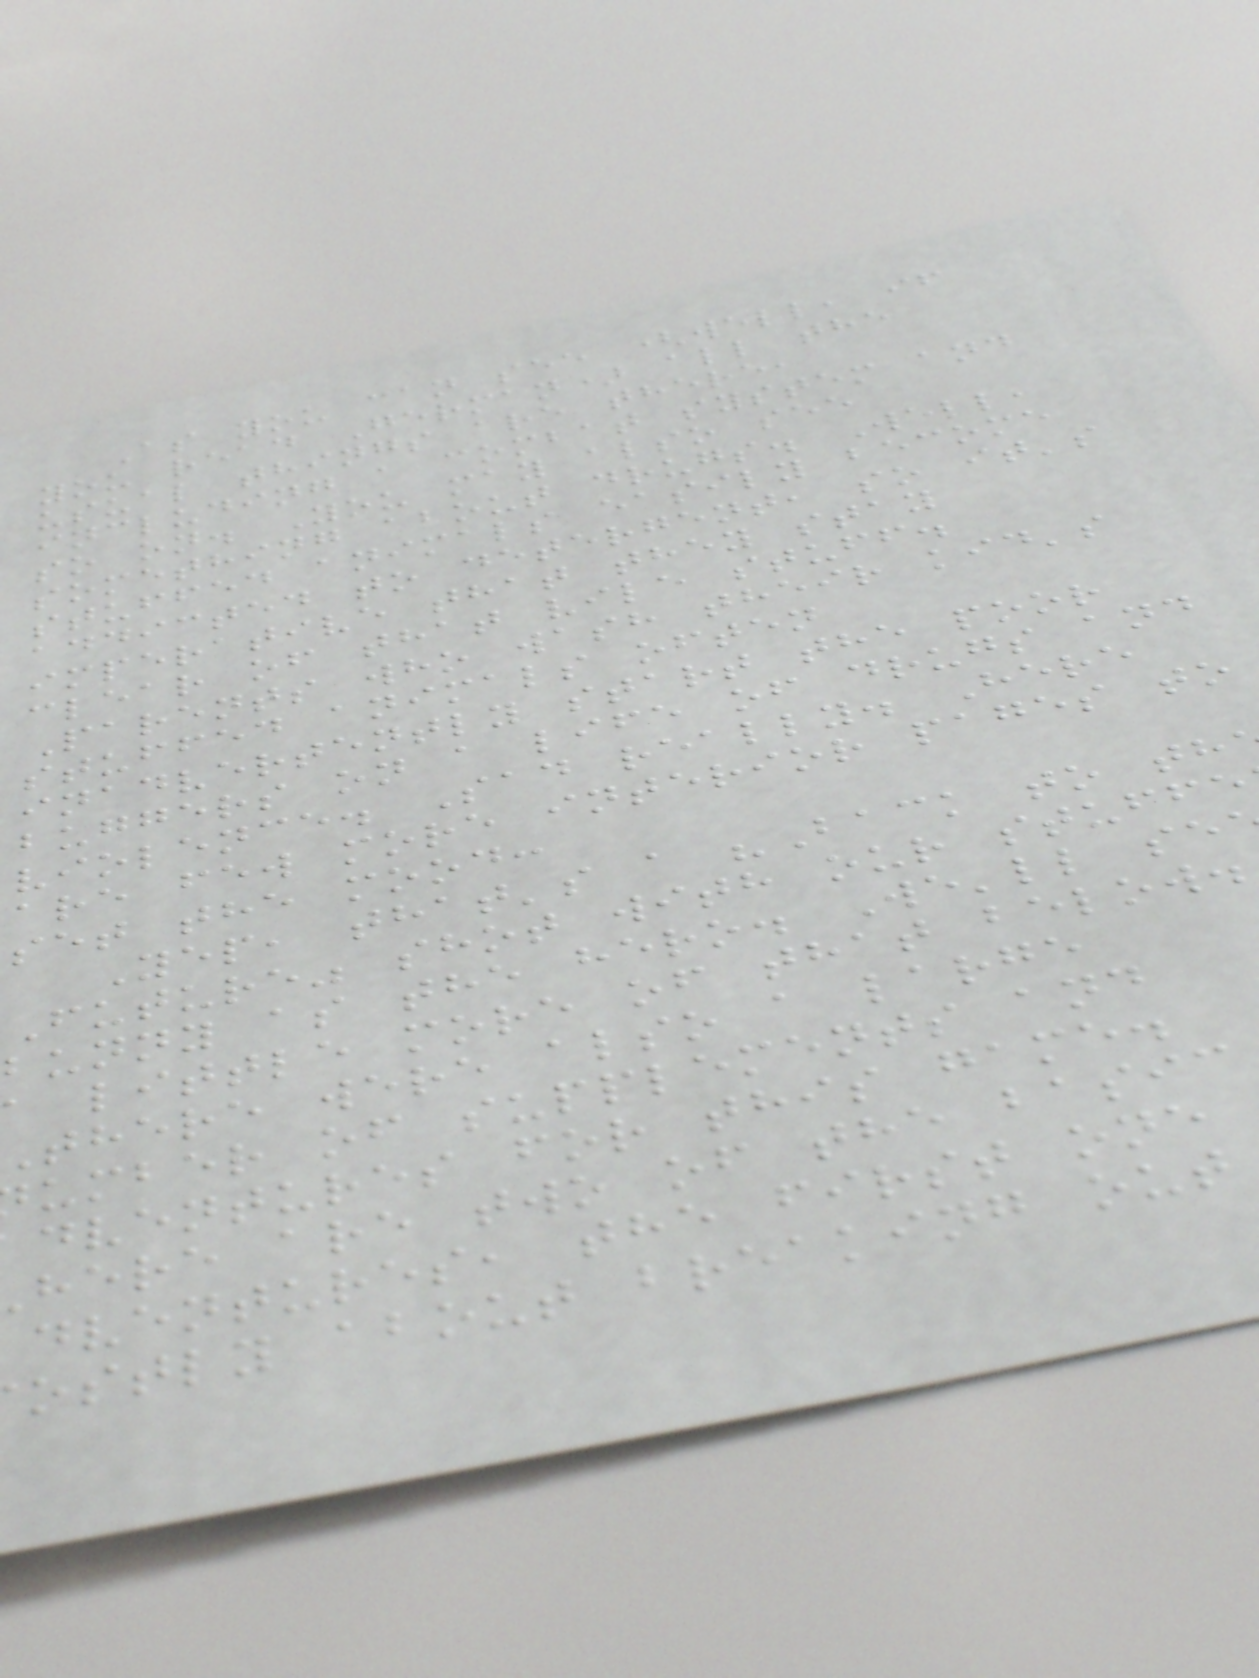As you can see (well, if
you read German) all the
usual things are there,
including a combat system and
so on. You may also see
something about drugs. Well,
stuffed animals easily become
addicted to detergent, so it's
imperative that they stay
clear of that vile stuff.
Parents who wash their kid's
stuffed animals often
inadvertently start the poor
buggers on a life of drugs and
violence. Sad really. Here
are few more interior pages to
set the mood:
Yep, that's a "Back to th
Future" shot with our stuffe
bunny as the hero. We'll se
little more of that below.
there were also a large
umber of supplements and
dventures for this game.
here are two of the basic
dventures, the first one
ostly about breaking out
